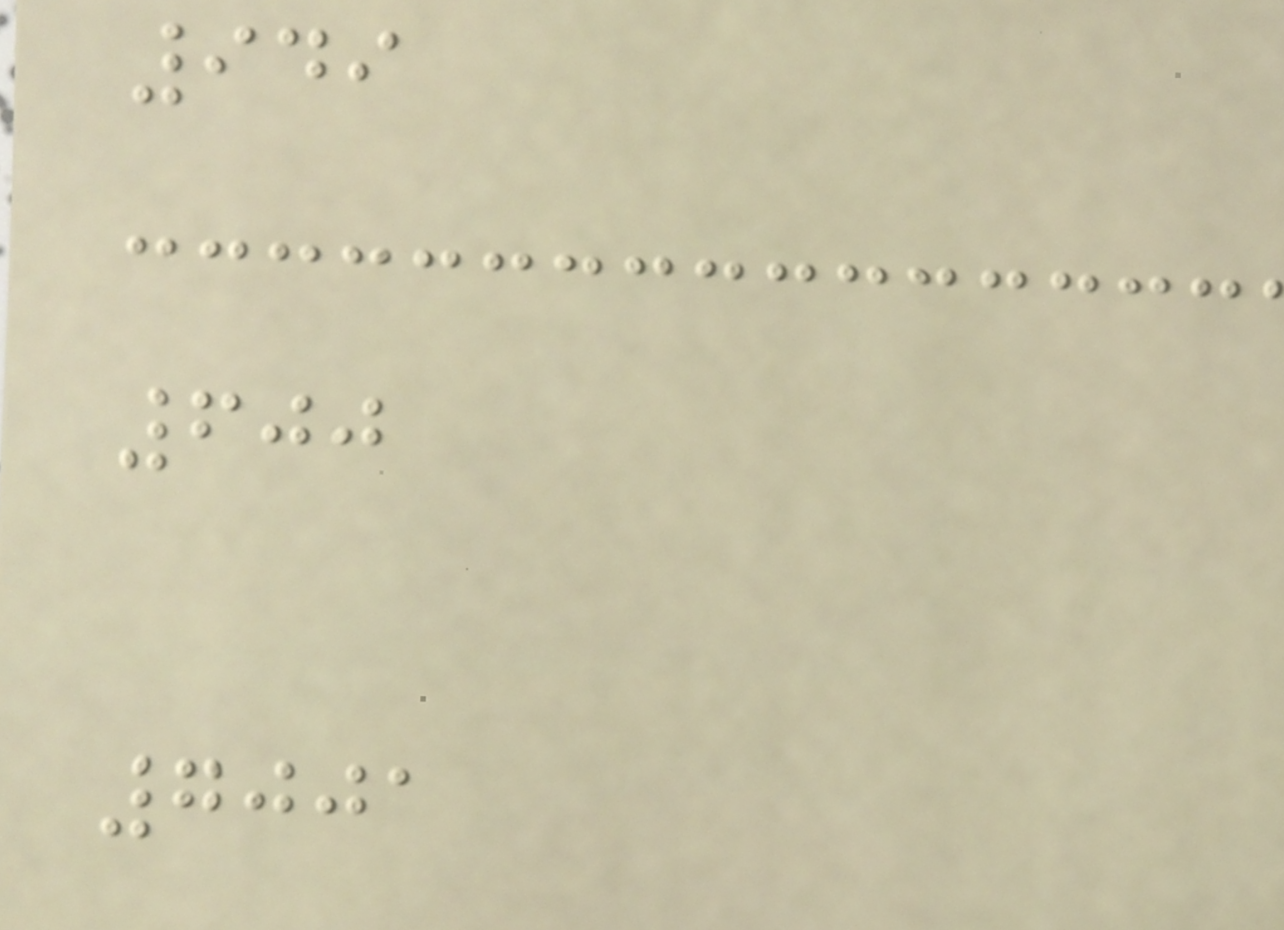949
600
7001
